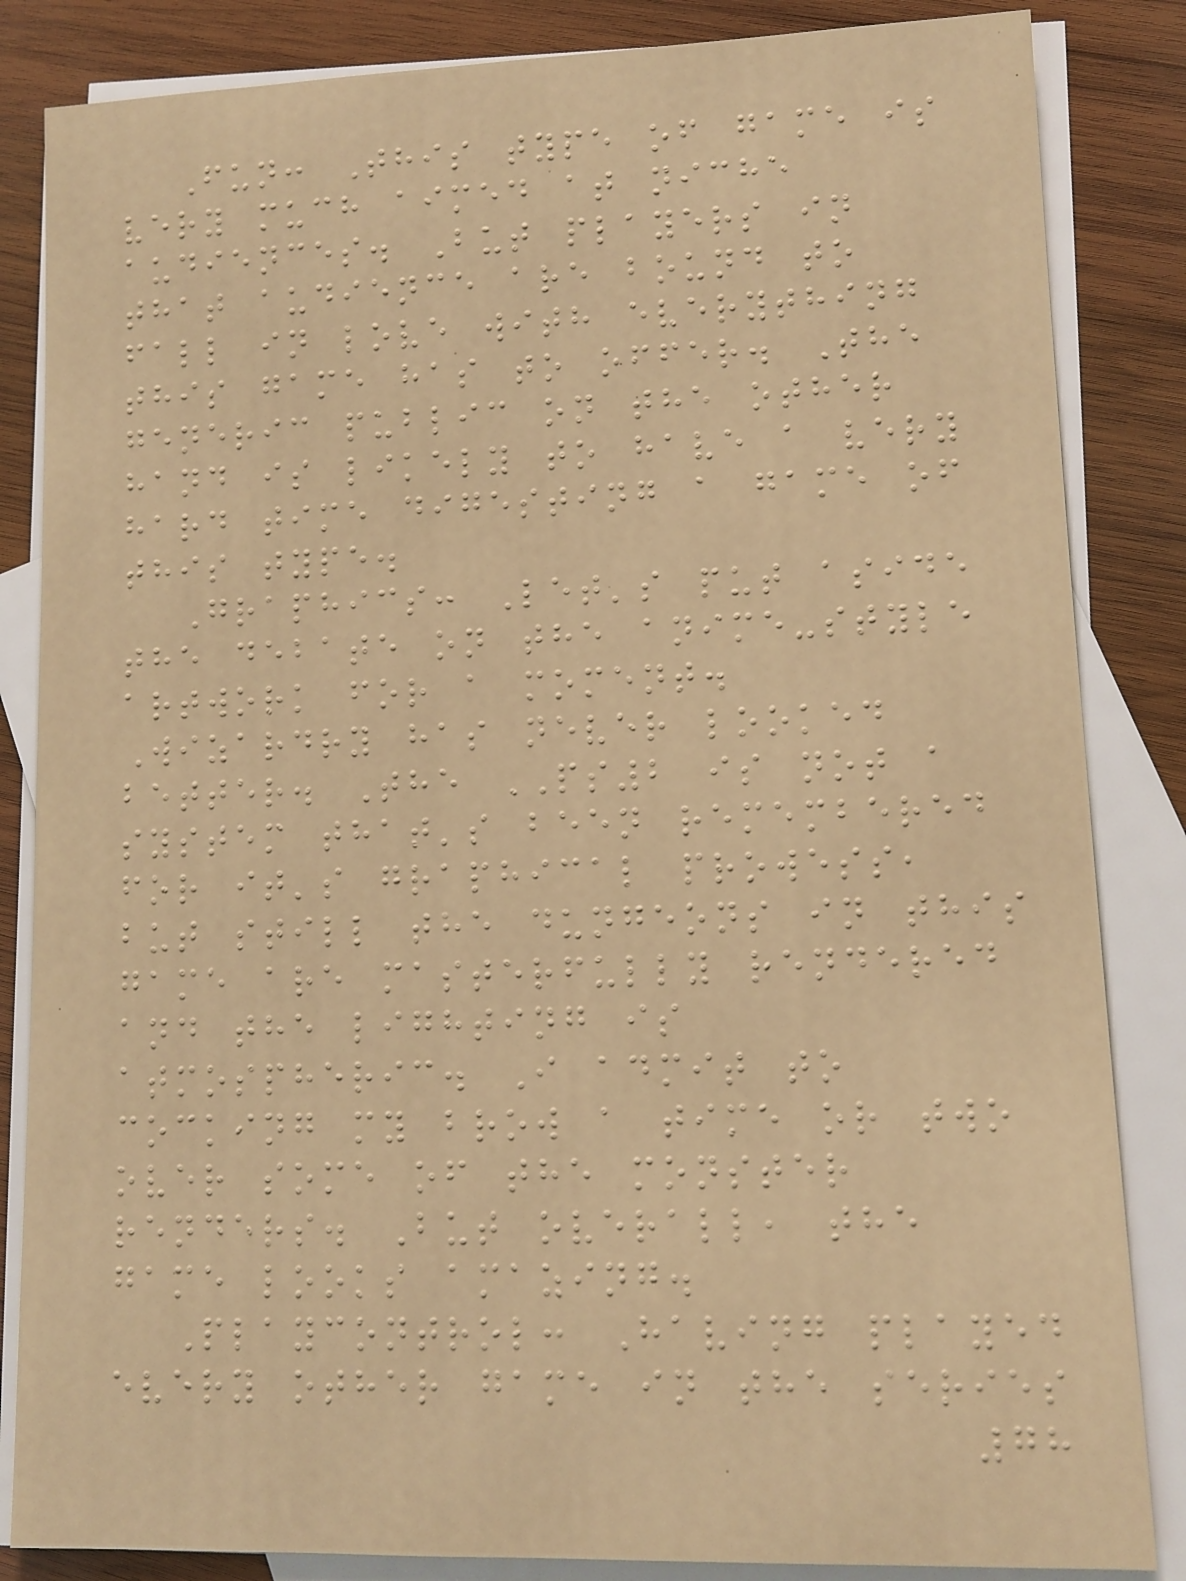Fun: This type of game is
very much aimed at niche
audiences. But players in
that audience are bound to
fall in love with everything
this game has to offer. The
generic public on the other
hand is likely to have a very
hard time digesting a game of
this type.
Graphics: Let's put aside
the debate on the anime-style
artwork for a moment.
Wizardry has never looked
better. The PS2 is not a
system that's been remembered
for it's graphical prowess,
but still the dungeons in this
game are masterfully rendered
and the lighting is
atmospheric. I admit to
cocking my brow a time or two
over some of the monster
renders. But overall, the
game looks amazing.
Playcontrol: Having played
every other game in the series
78
